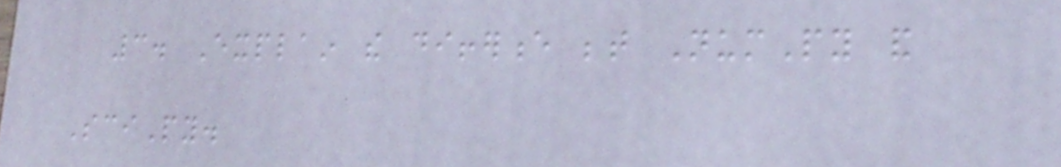3. Explain the difference between NumPy and
SciPy.
